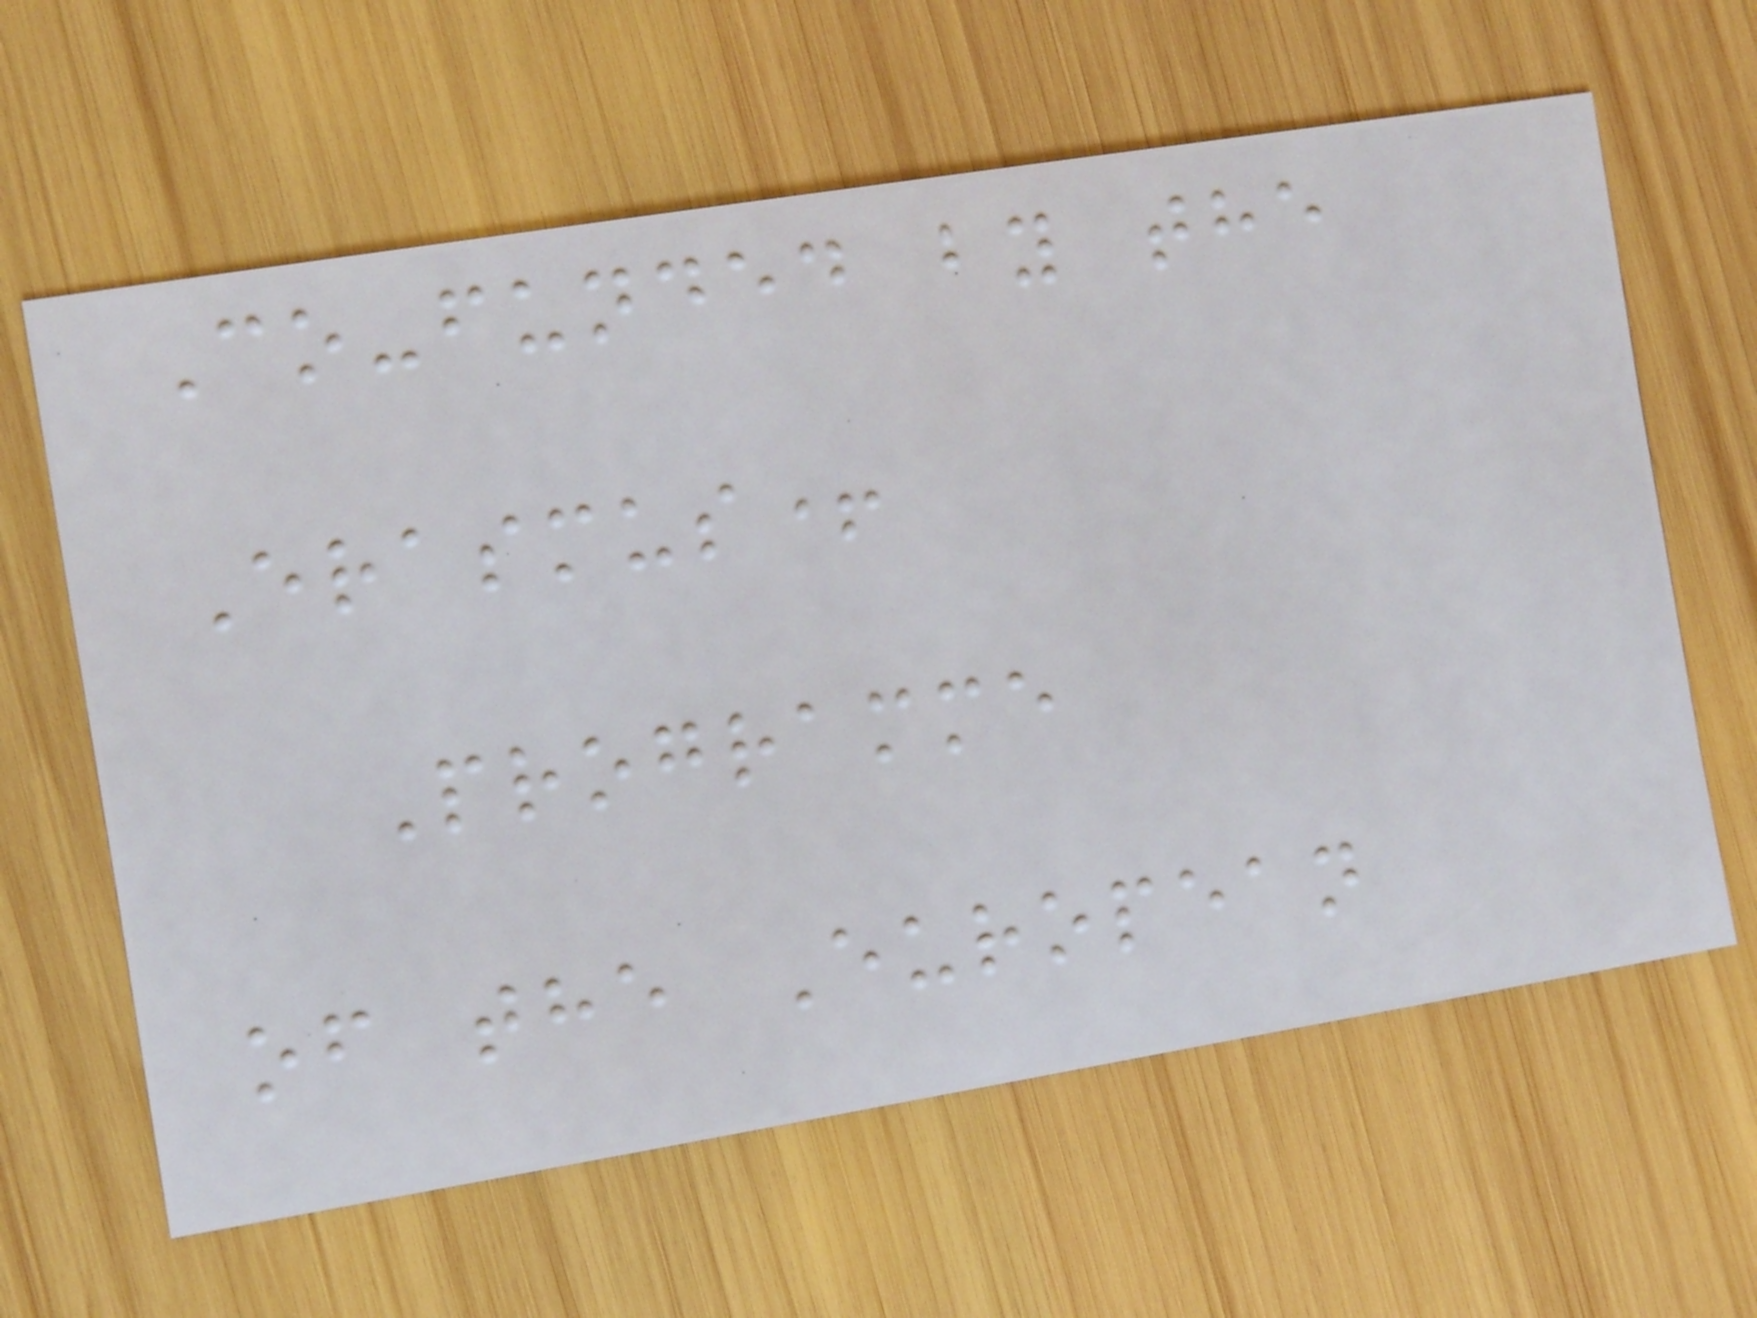Co-funded by the
Erasmus+
Programme
of the European
